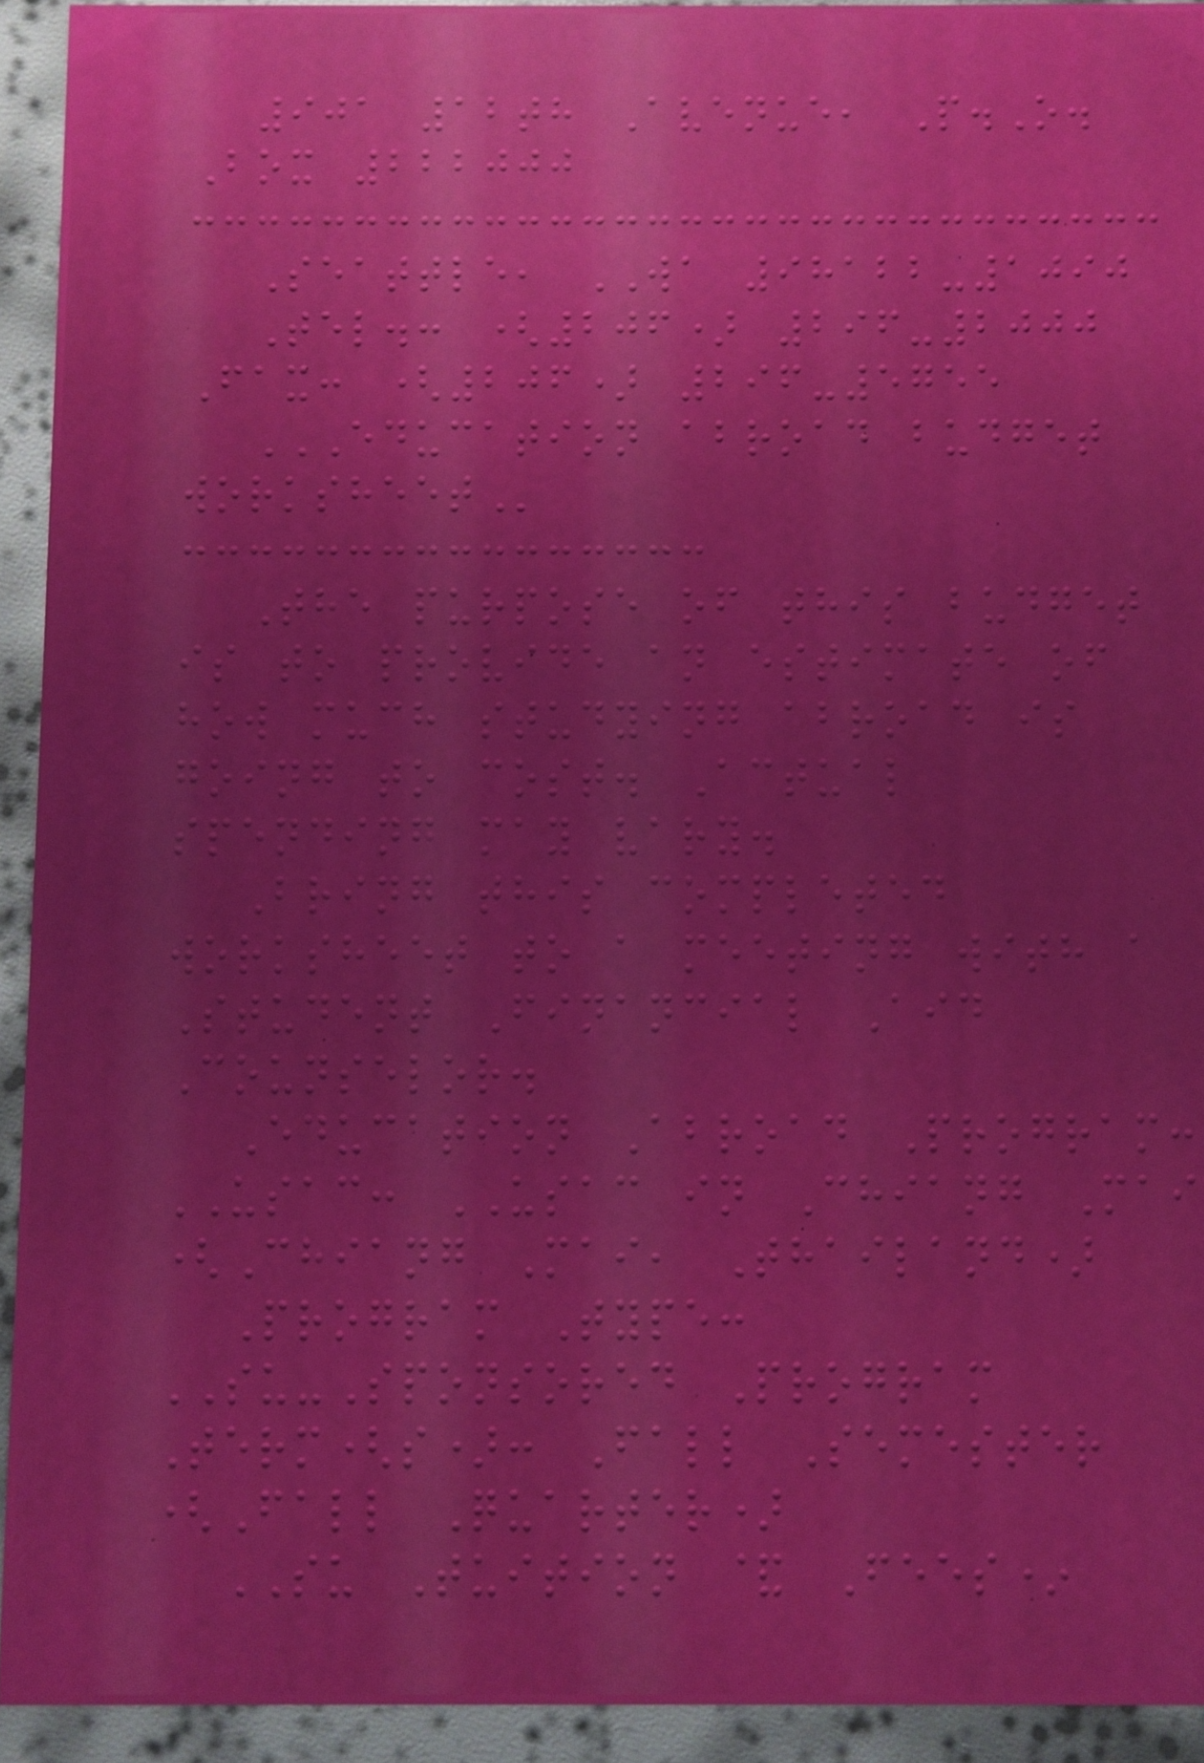901 12th Avenue, P.O.
Box 222000
Seattle, WA 98122-1090
Tel.: (206) 296-2000
Fax: (206) 296-5755
EDUCATION ABROAD BUDGET
WORKSHEET
The purpose of this budget
is to provide an estimate of
how much studying abroad is
going to cost. Actual
spending may vary.
Bring this completed
worksheet to a meeting with a
Student Financial Aid
Counselor.
Education Abroad Program:
USAC: USAC in Chiang Mai
(Chiang Mai, Thailand)
Program Type:
SU-Sponsored Program
Term(s): Fall Semester
(Fall Quarter)
SU Tuition & Fees*
